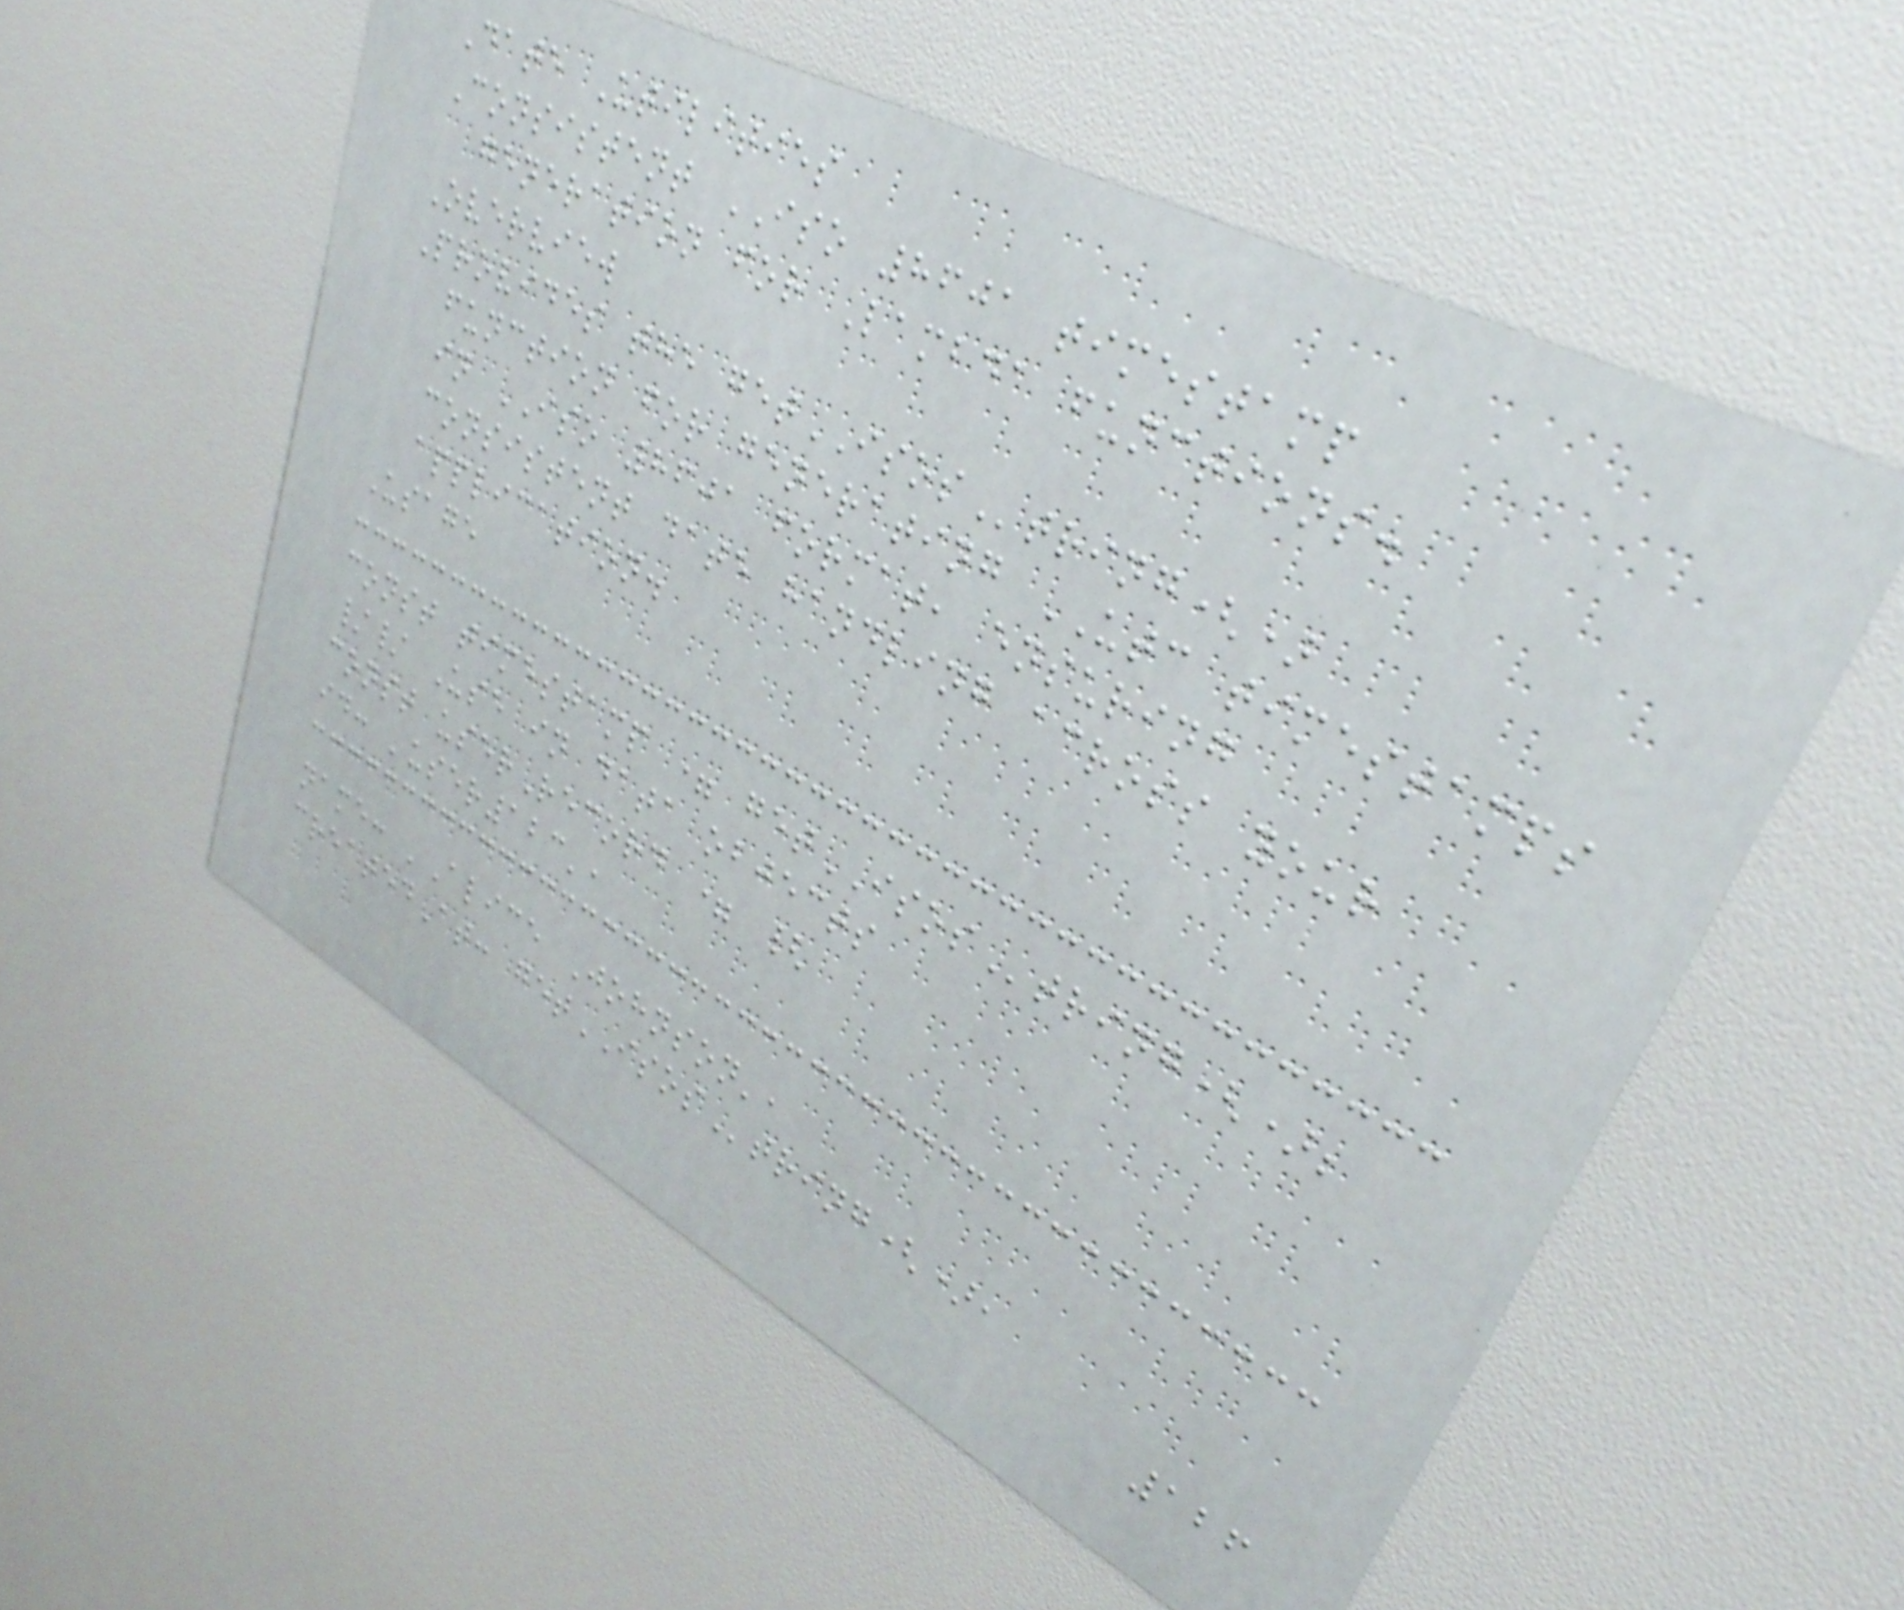Date Utilities
Consistent ISO 8601 timestamp
generation for Lambda functions.
Overview
Provides the getISOString()
function for generating UTC timestamps
in ISO 8601 format, ensuring
consistent date handling across your
application.
Usage
const timestamp = getISOString();
// Use in data objects
const userRecord = {
id: 'user123',
name: 'Alice Johnson',
createdAt: getISOString(),
126
